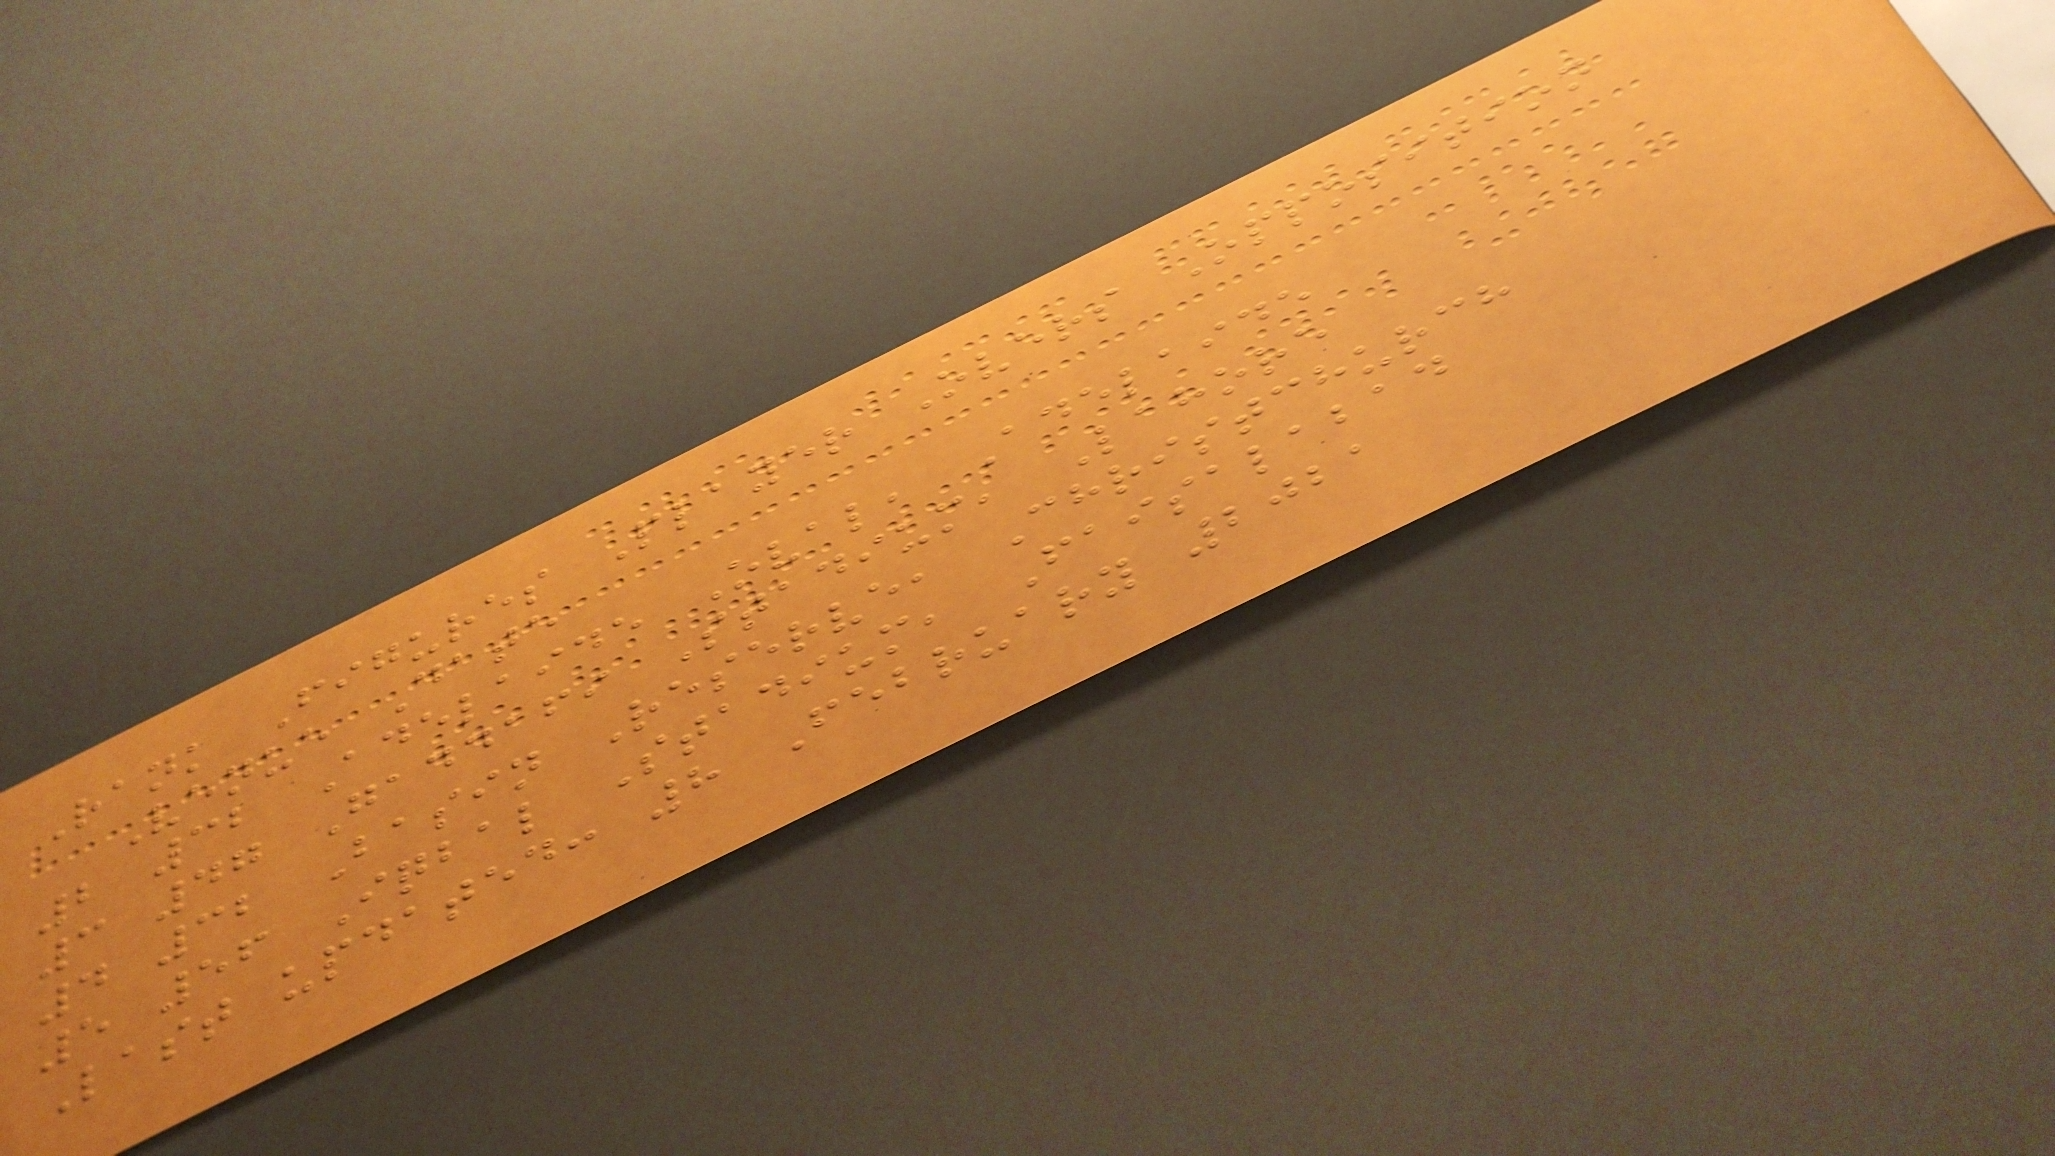Rank Figures Player Overs Opposition
Venue Date
2 32 Adelaide Oval, Adelaide
3 47 Gaddafi Stadium, Lahore
4 32 Basin Reserve, Christchurch
5 56 Iqbal Stadium, Faisalabad
Last updated: 8 February 2021
